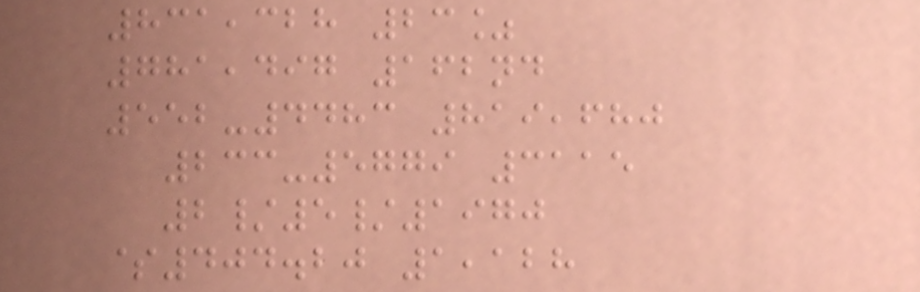831,328 23%
781,497 162nd
552-4483 819,680
233-5779 3115
2/5/1970
$404.20 1,128
